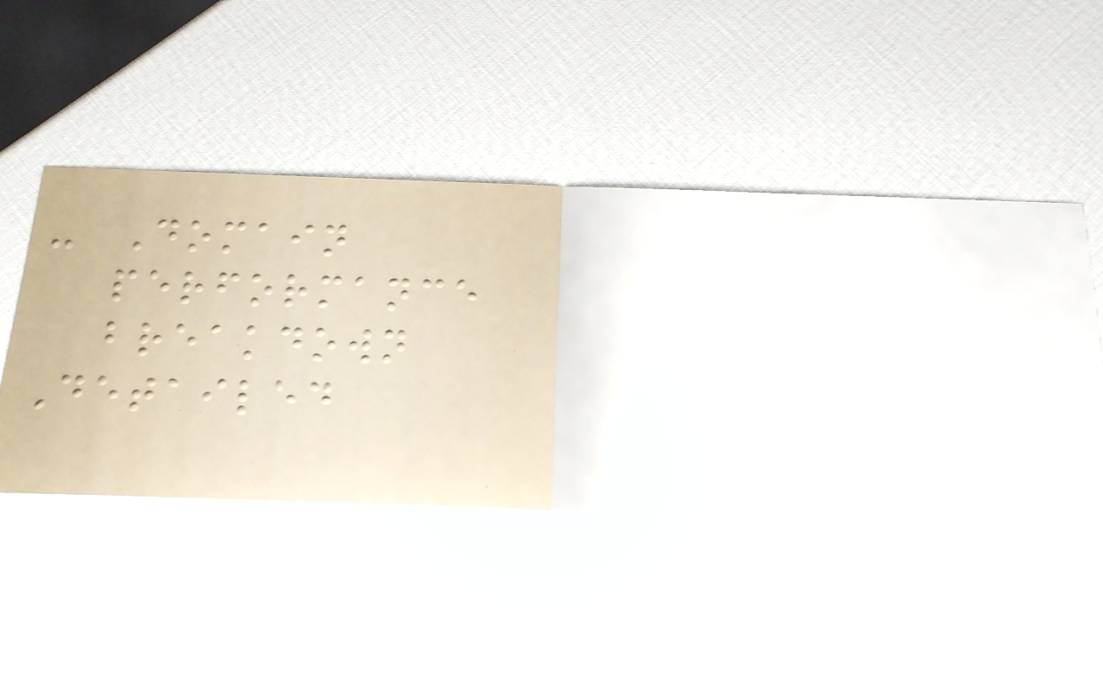- Domain
performance
breakdown
Detailed
